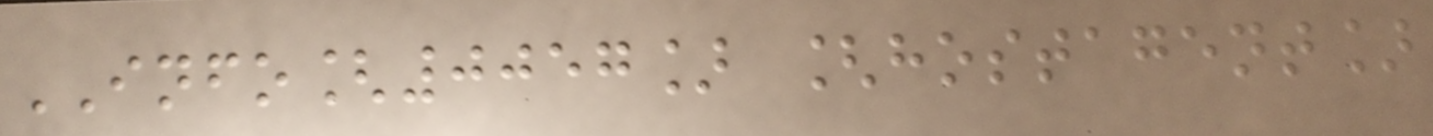INFO[0057] [hostagent]
